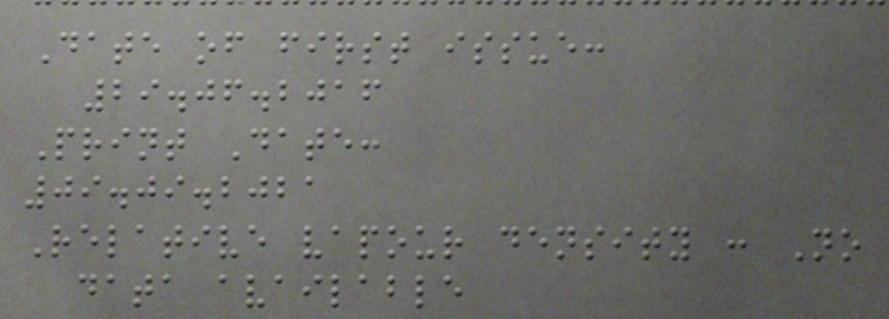Date of first issue:
29.06.2016
Print Date:
09.09.2021
Relative vapour density : No
data available
